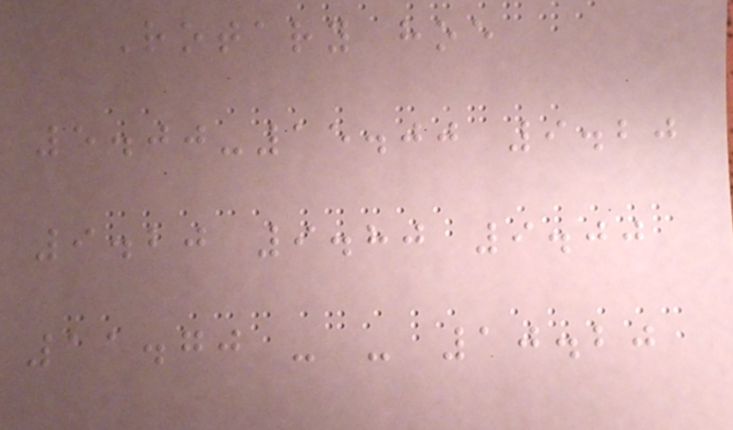Rotary hoe
5.00-15.00 9.20
9.20 9.80 9.00
11.70 - - 10.20
